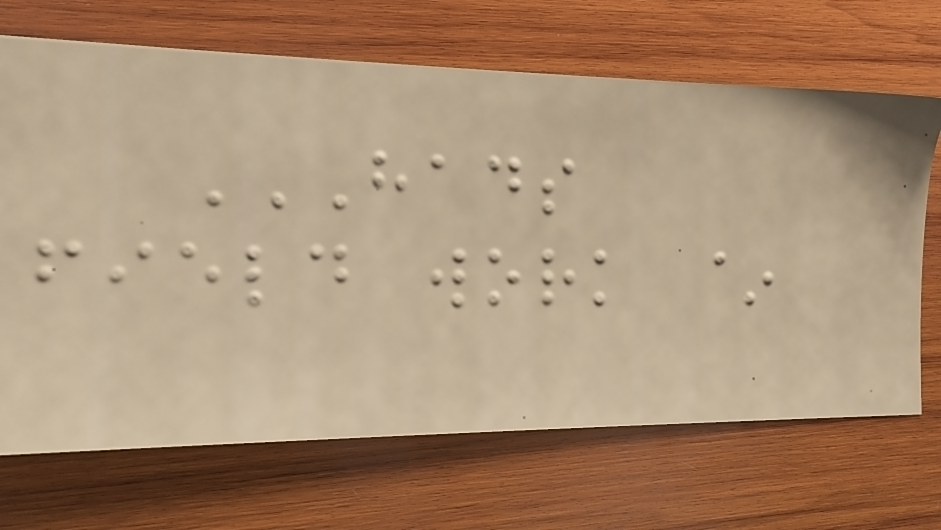HADS
FIELD WORK ~
